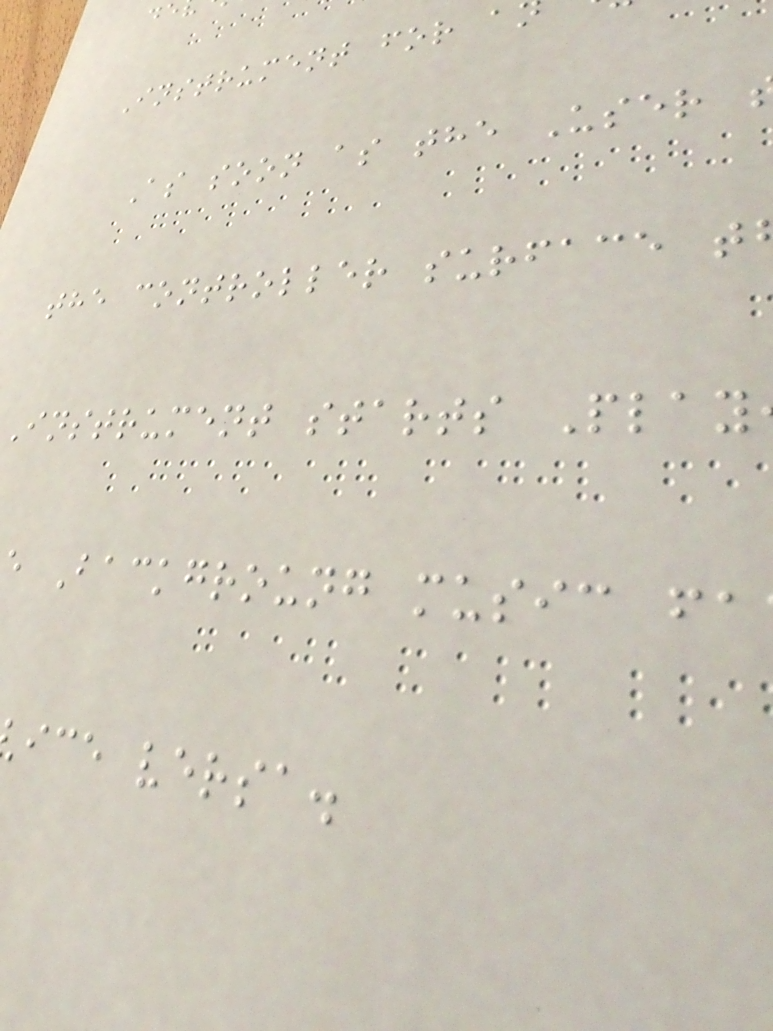Instrument for a
As soon as the User
the controller surface t
Instrument starts Play
Backgroung music fa
ice versa.
